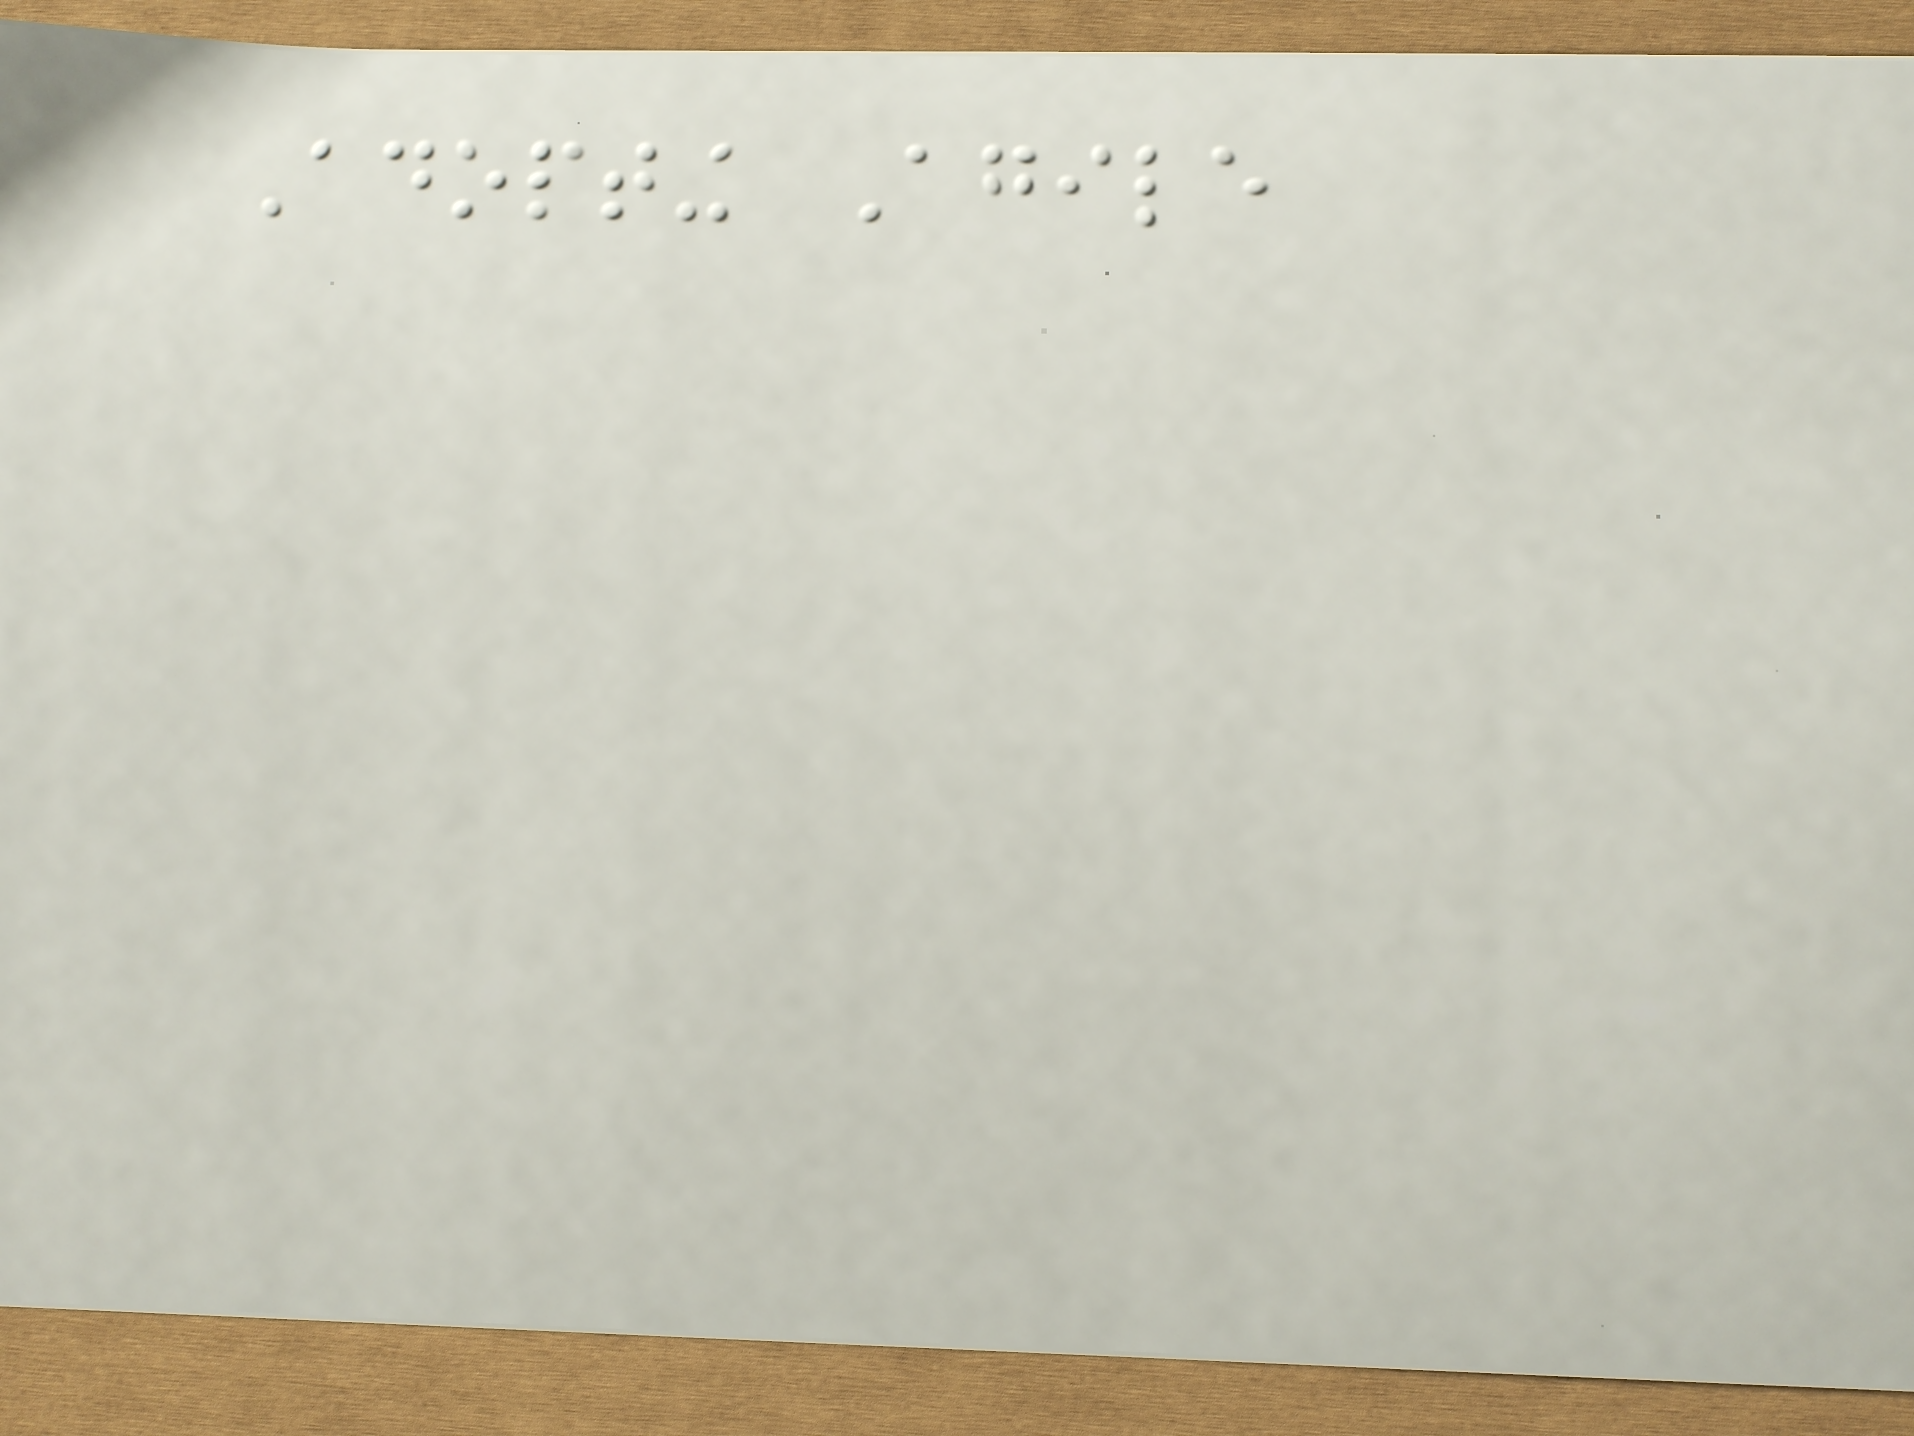Adopting Agile
